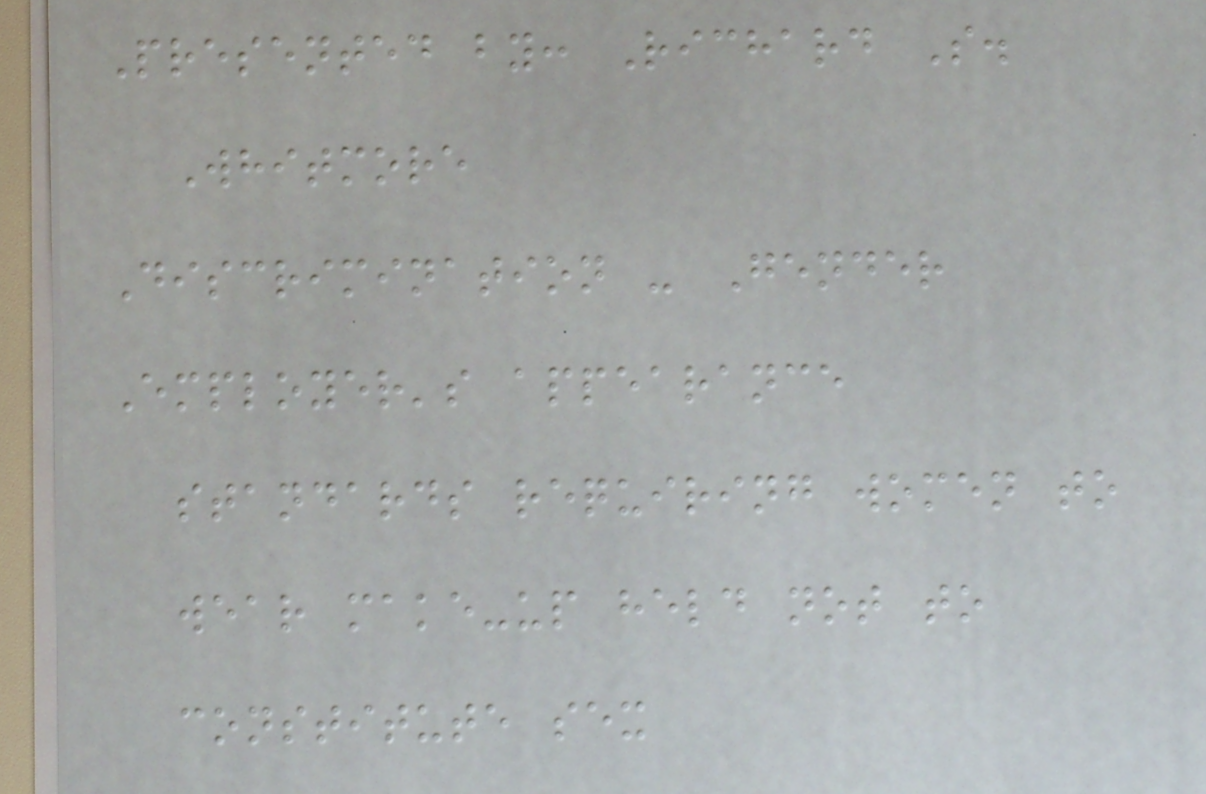Presented by: Richard S.
Whitmore
Discrimination - Gender
Employer's appearance
standards requiring women to
wear make-up held not to
constitute sex
